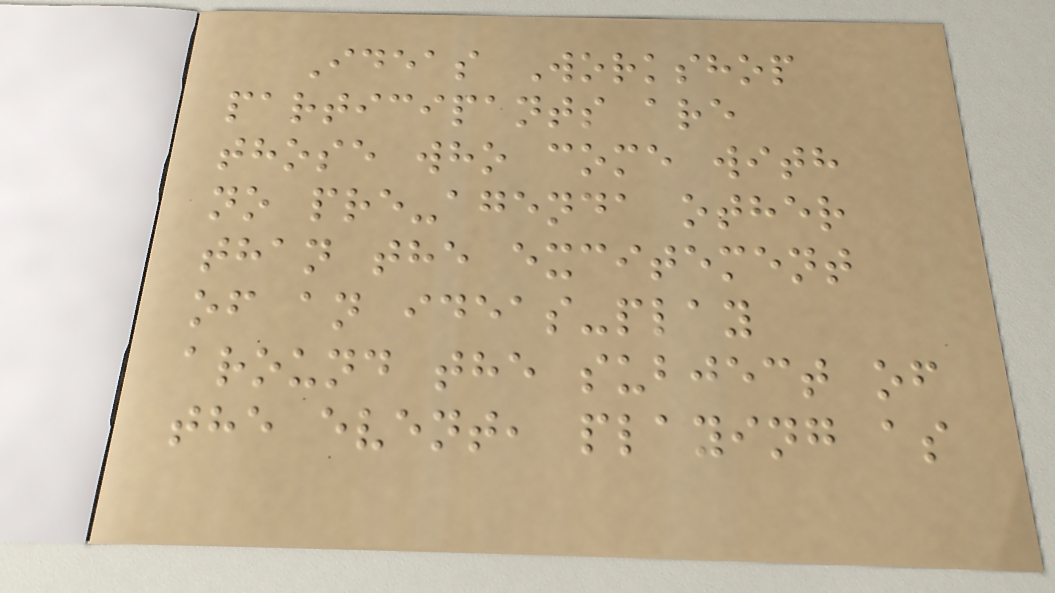Ideas Workshop
participants are
those who come with
no pre-agenda other
than the excitement
of an ideas-play
around the subject of
the event, playing as
